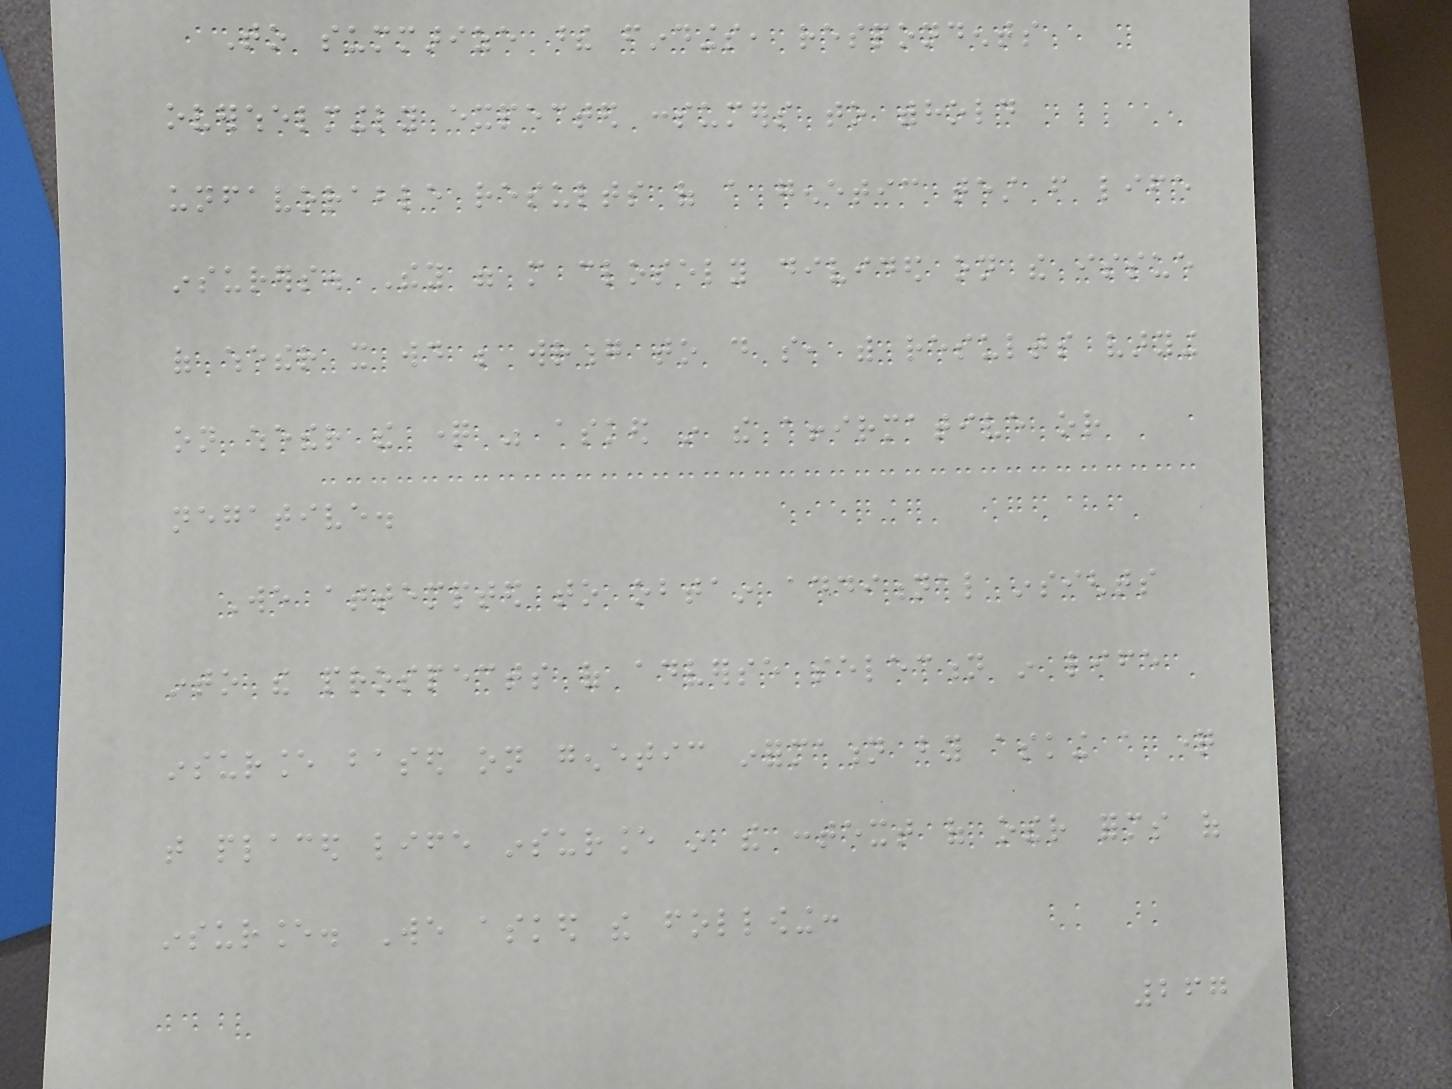To summarize these findings, respondents
overwhelmingly expected consumers to withhold
unfavorable results of a genetic test from life
insurers. They were more closely divided on the issue
of whether it would be wrong to do so, with results varying
on whether the question was asked in the affirmative or
negative.
We attempted to obtain additional insights
into the prospects of adverse selection in life
insurance based on genetic information by asking a question
that placed life insurance in the context of other forms of
insurance. We asked the following:
267
